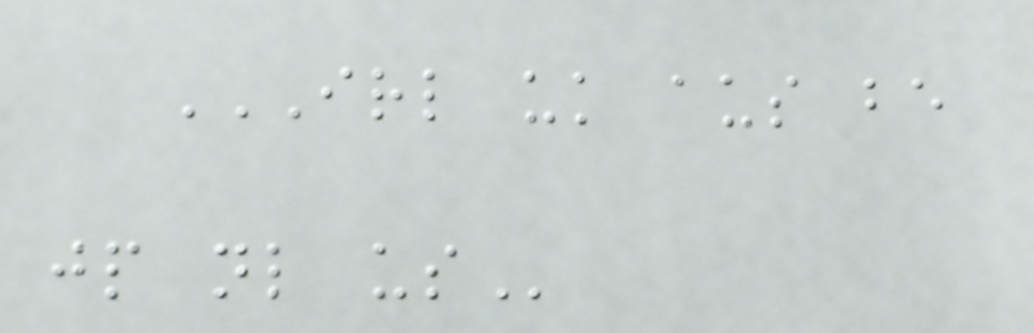IRL UK AUS BE
JP NL US
